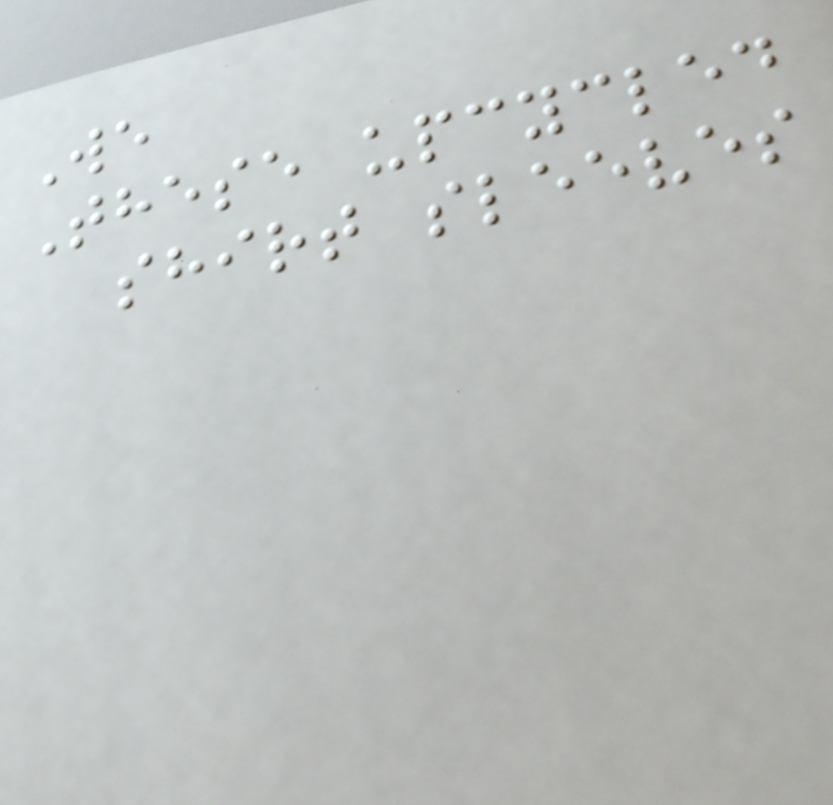We
These upcycled
shirt sleeves
